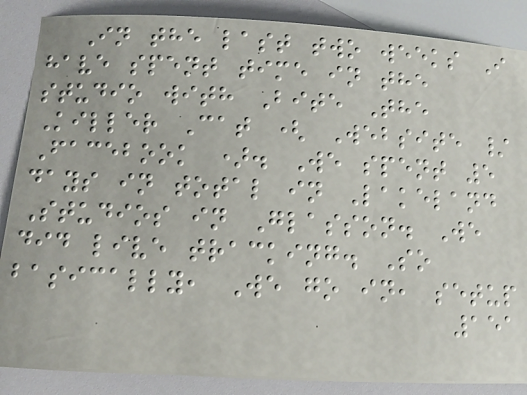In the last two weeks I
have spent time in the
studio with Bite The
Killer Cat ( Website /
Facebook ). We spent 5
days in total in Lakeland
Studios in Glasson. We
did live tracking. So
basically, We go in, setup
151
